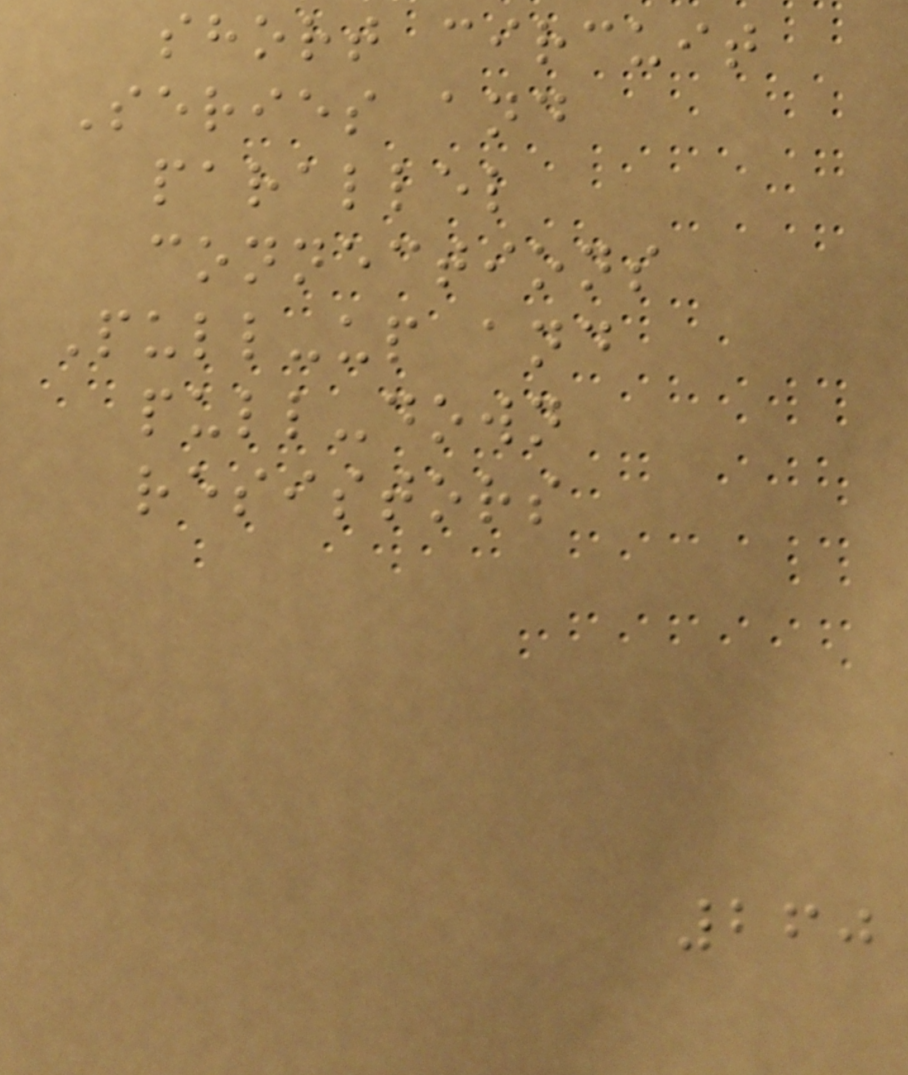short circuit
Series and
parallel
connections
Pull-up and
pull-down
resistors
260
